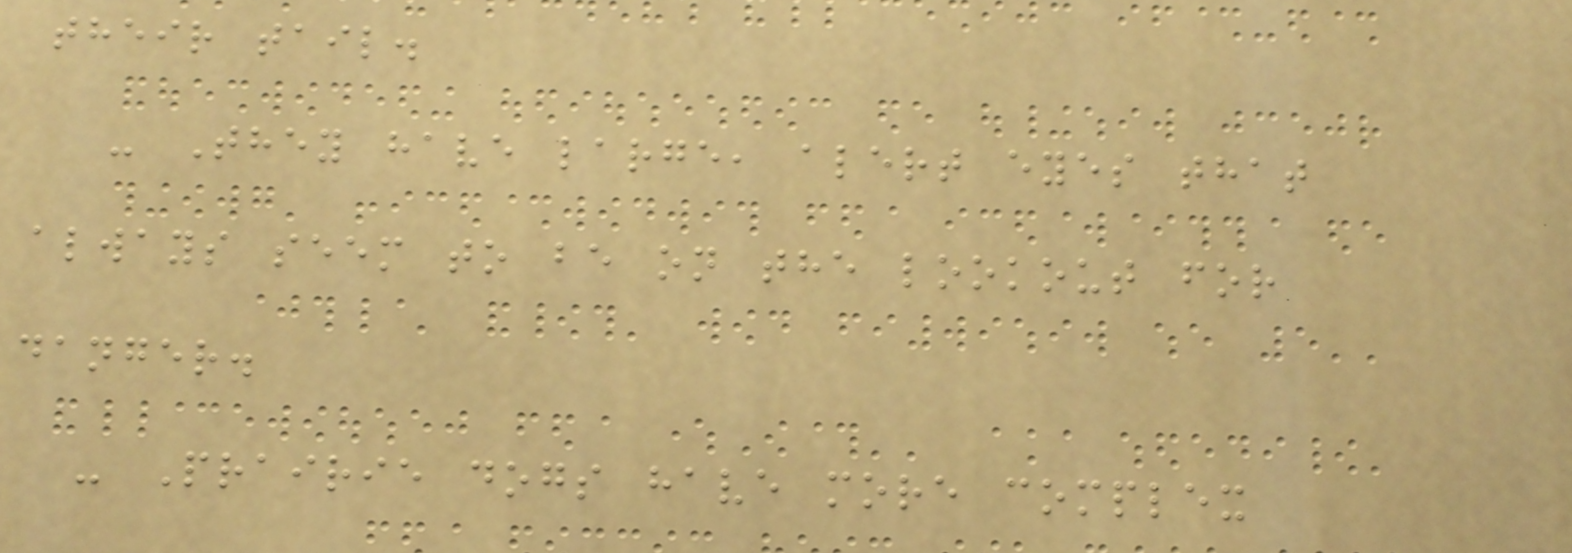their tail.
- They have large, alert eyes that
always seem to be on the lookout for
danger.
- Prairie dogs have more complex
